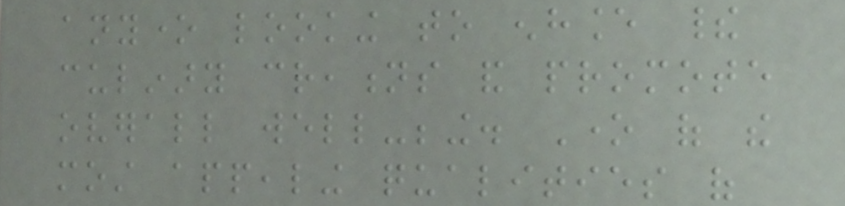anyone looking to enhance their
culinary creations and promote
overall well-being. One of the
most appealing qualities of
